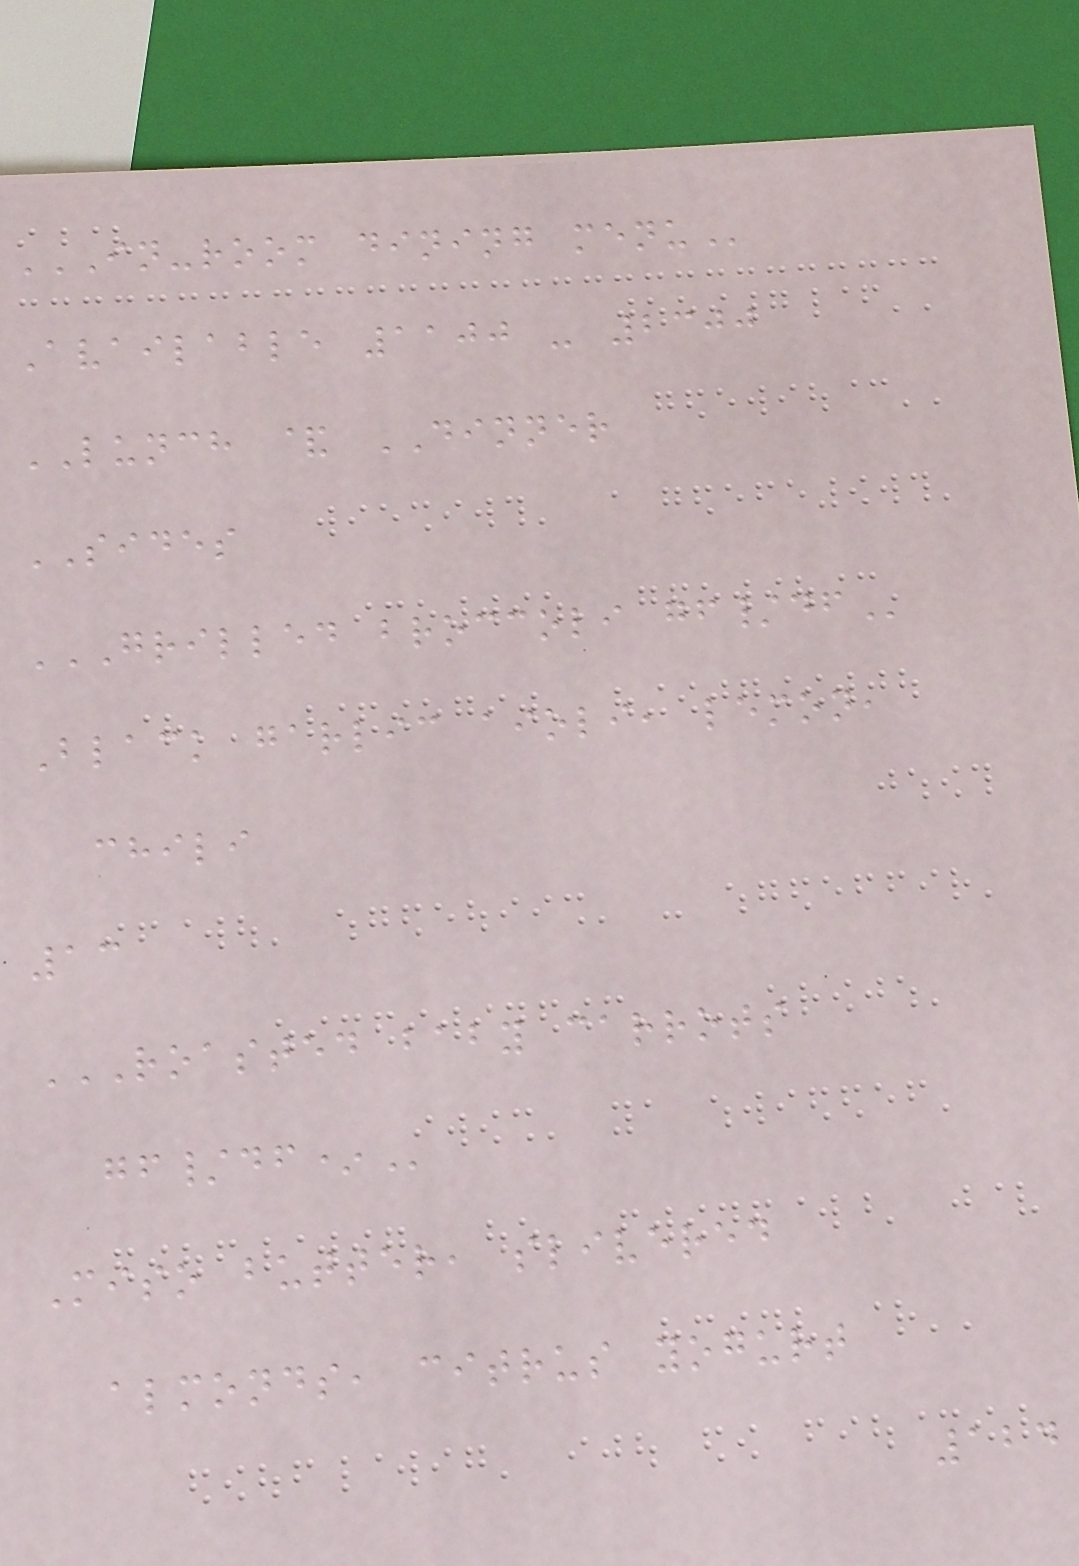IN-ROOM DINING MENU
Available 1100 - 2300
LUNCH & DINNER
SIDES
GRILLED BROCCOLI GF/DF
Black garlic aioli, lemon,
chili
13
ROASTED BABY CARROTS
GF/DF*
Miso butter, slivered
almonds, citrus yogurt
124
